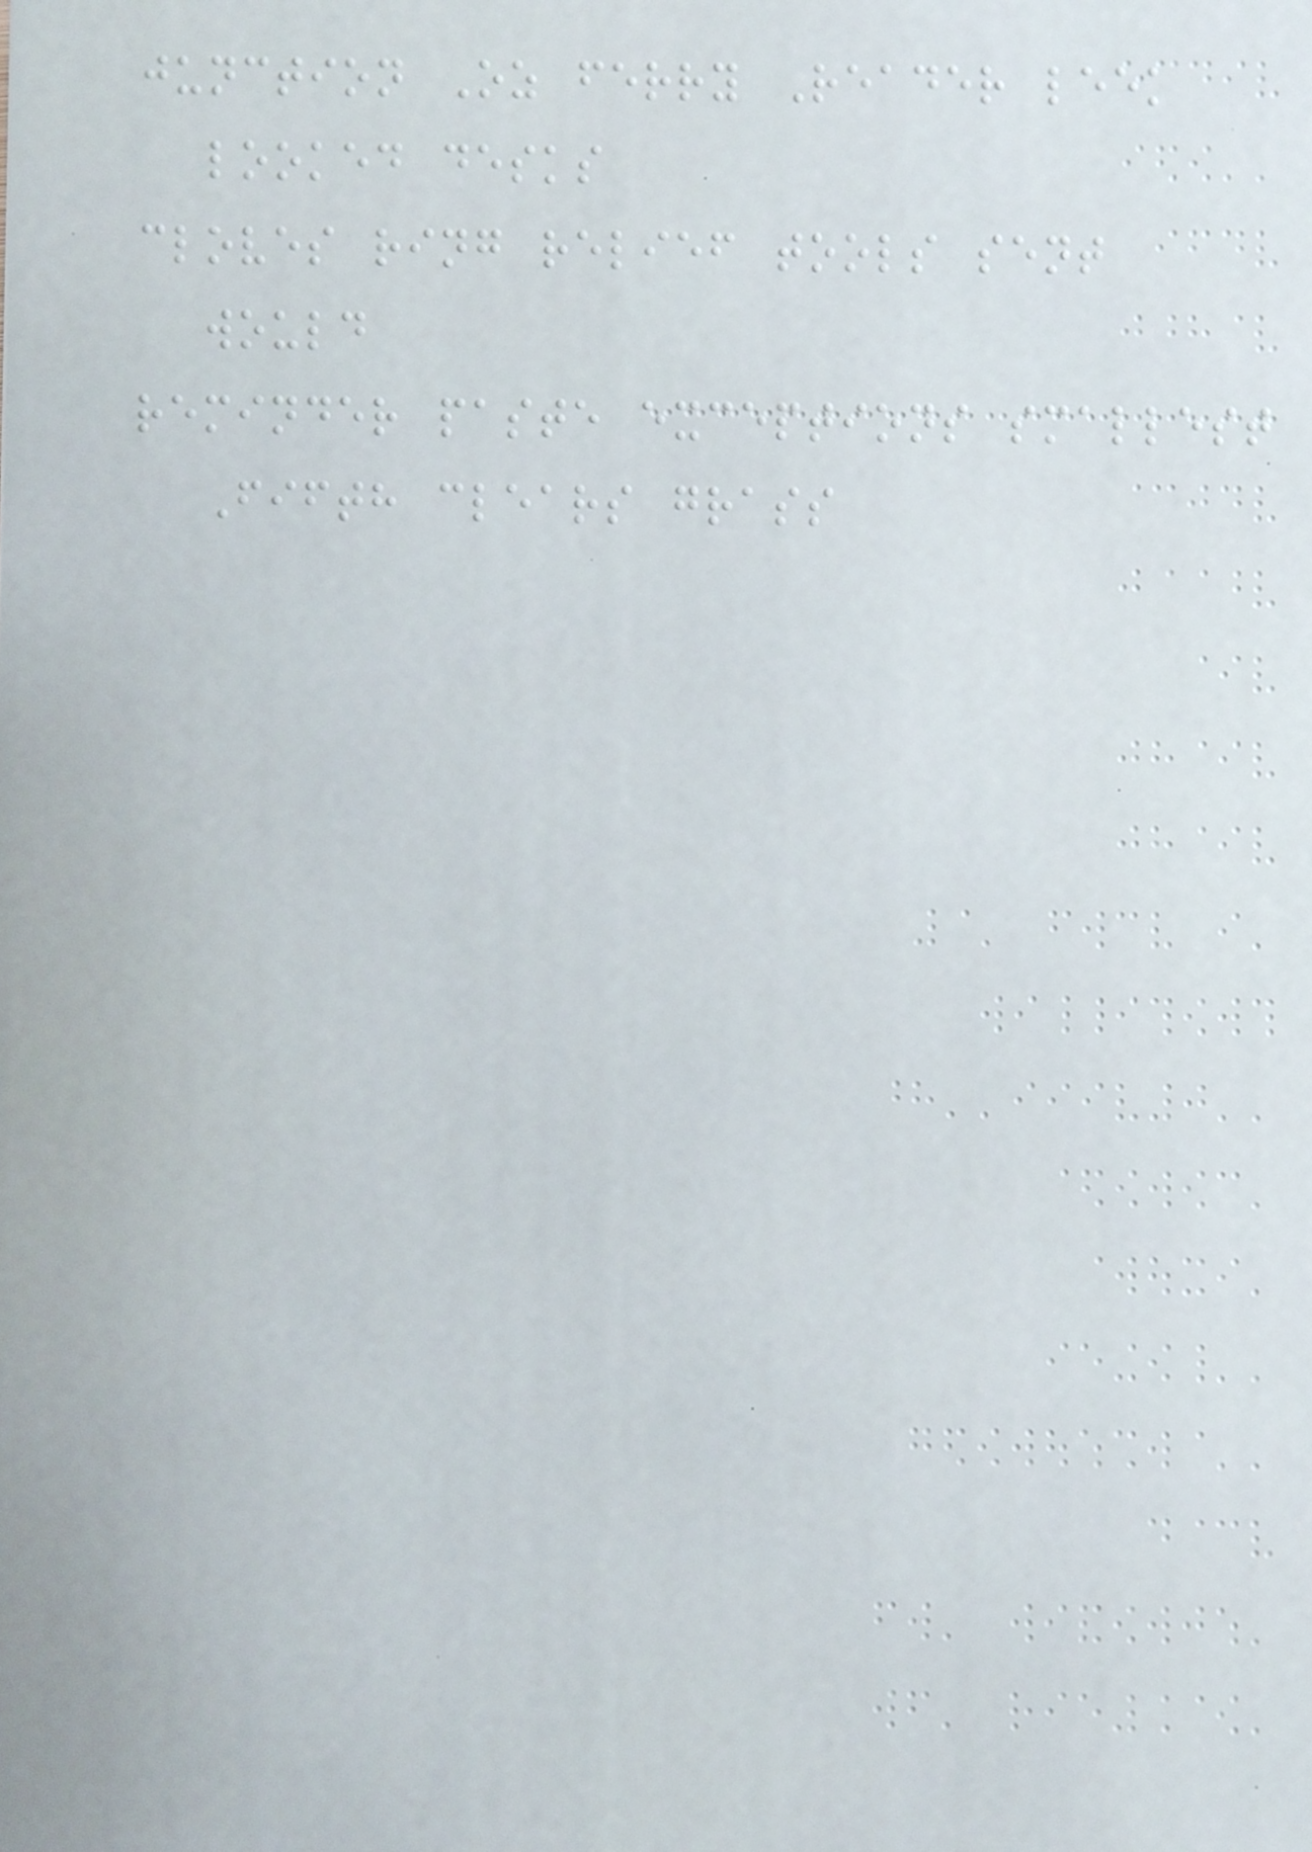junction Oz ferry Reader leek
looked desks
cloves ring relief tools sent
would
reminder paste exceptions smallest
Fifth clears grass
